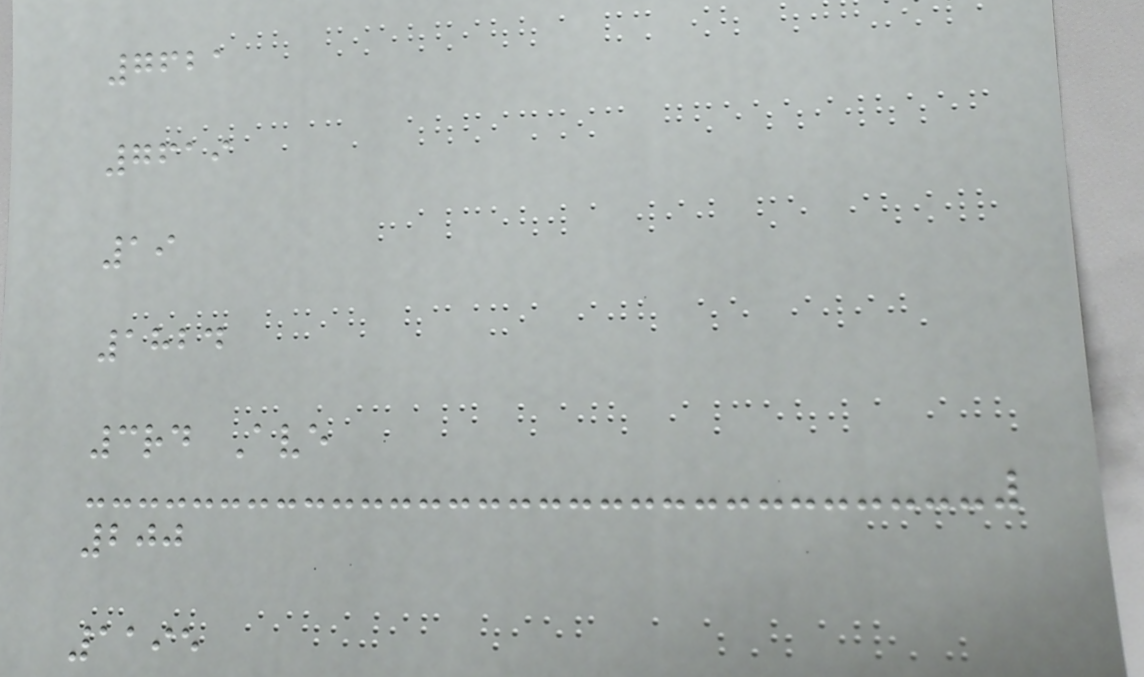7621
7619
19
1824
3rd Ave
200
1195
